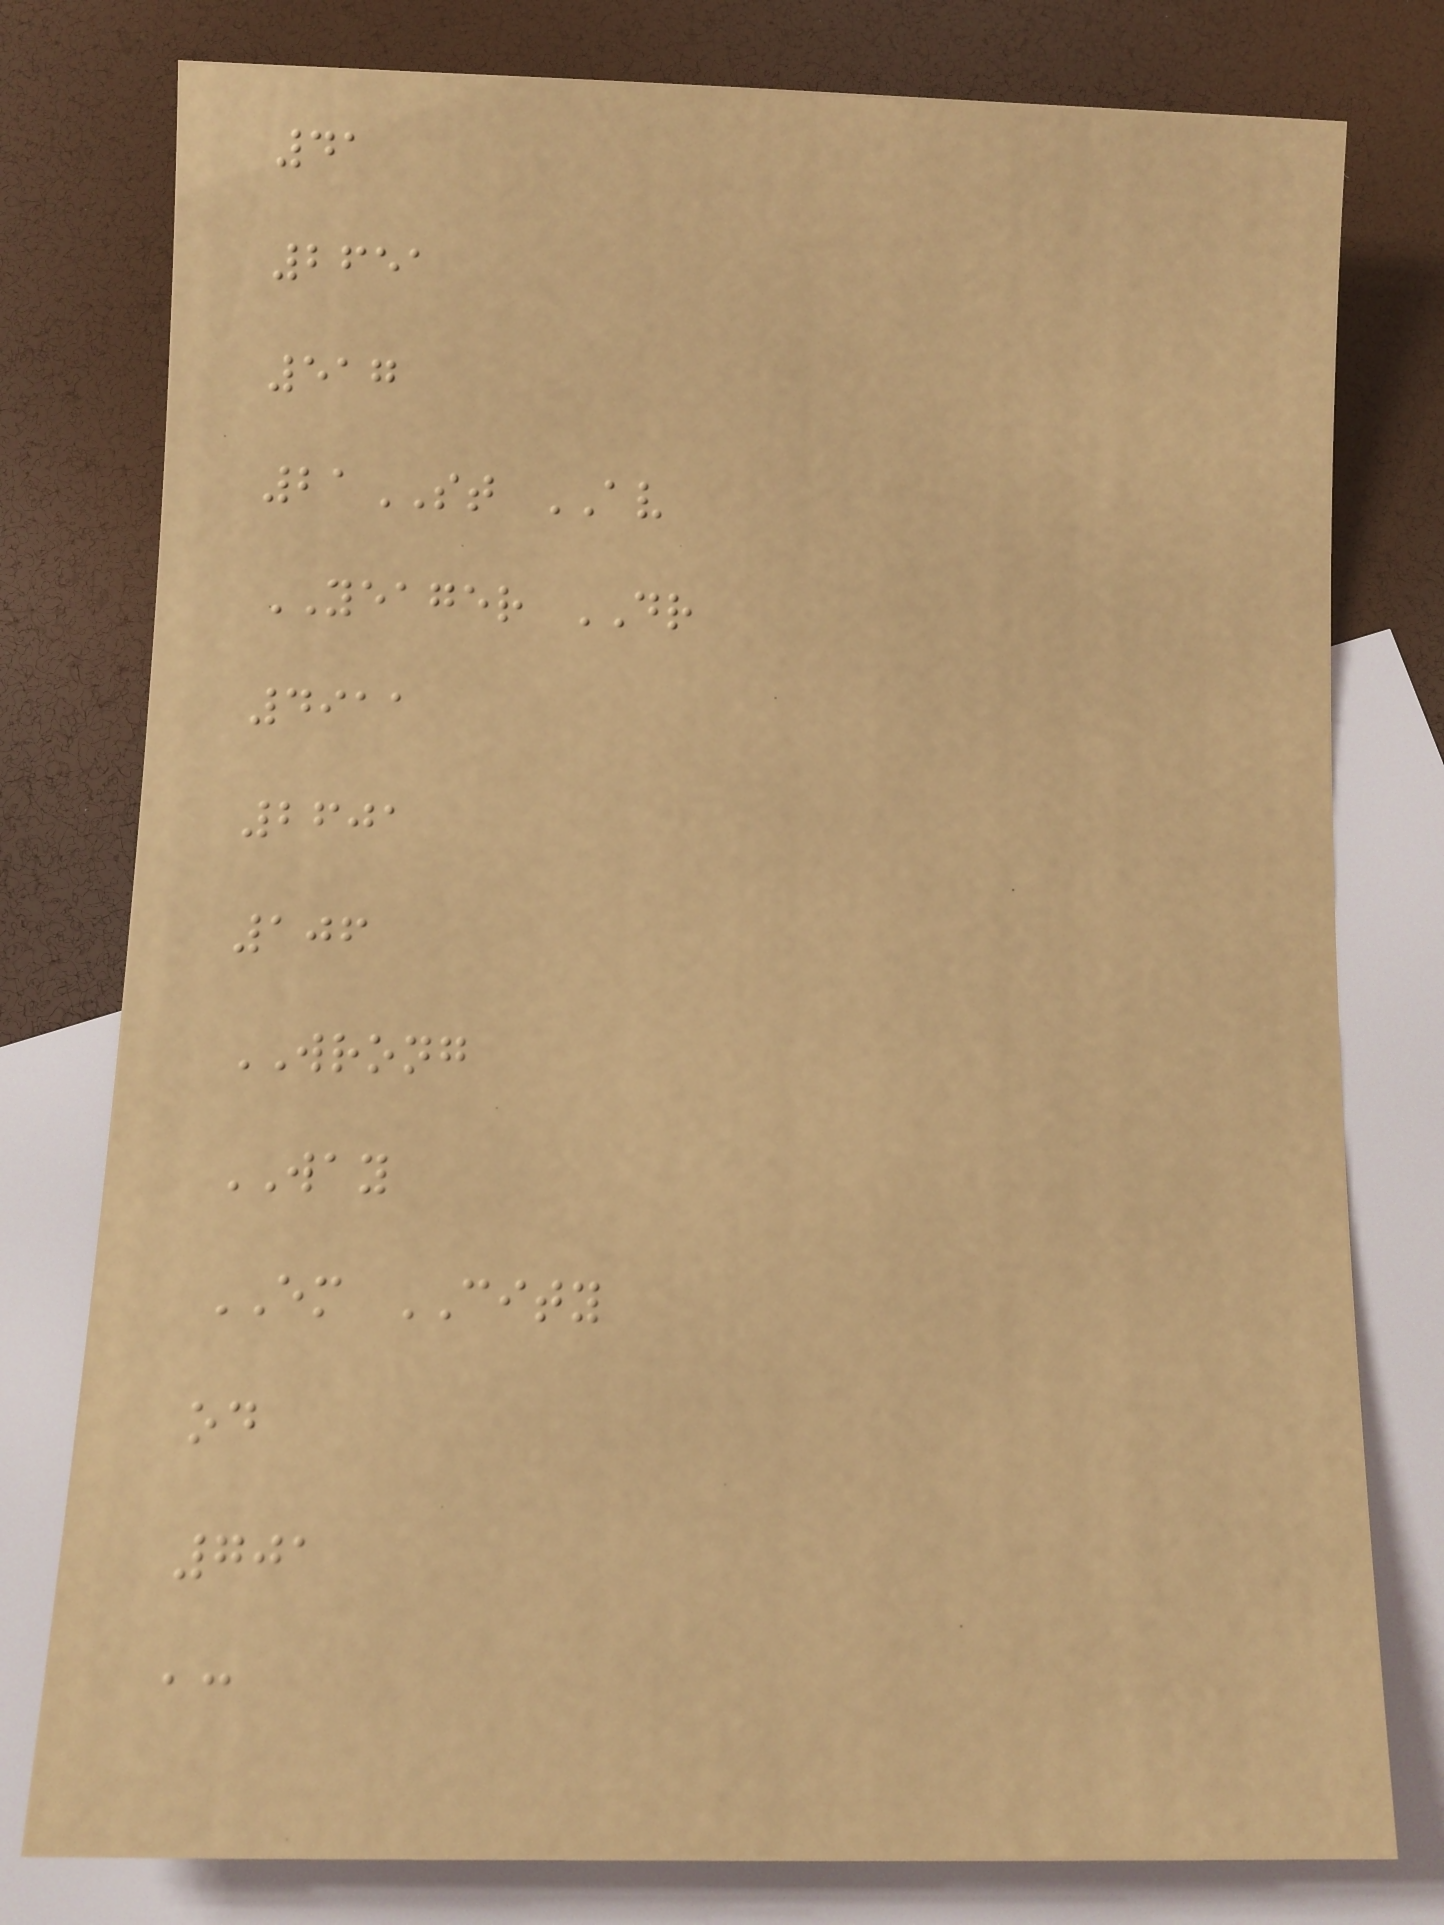41
2651
517
21ST AV
YEAGER DR
4911
2601
106
WRONG
WAY
EM CITY
od
701
ac
